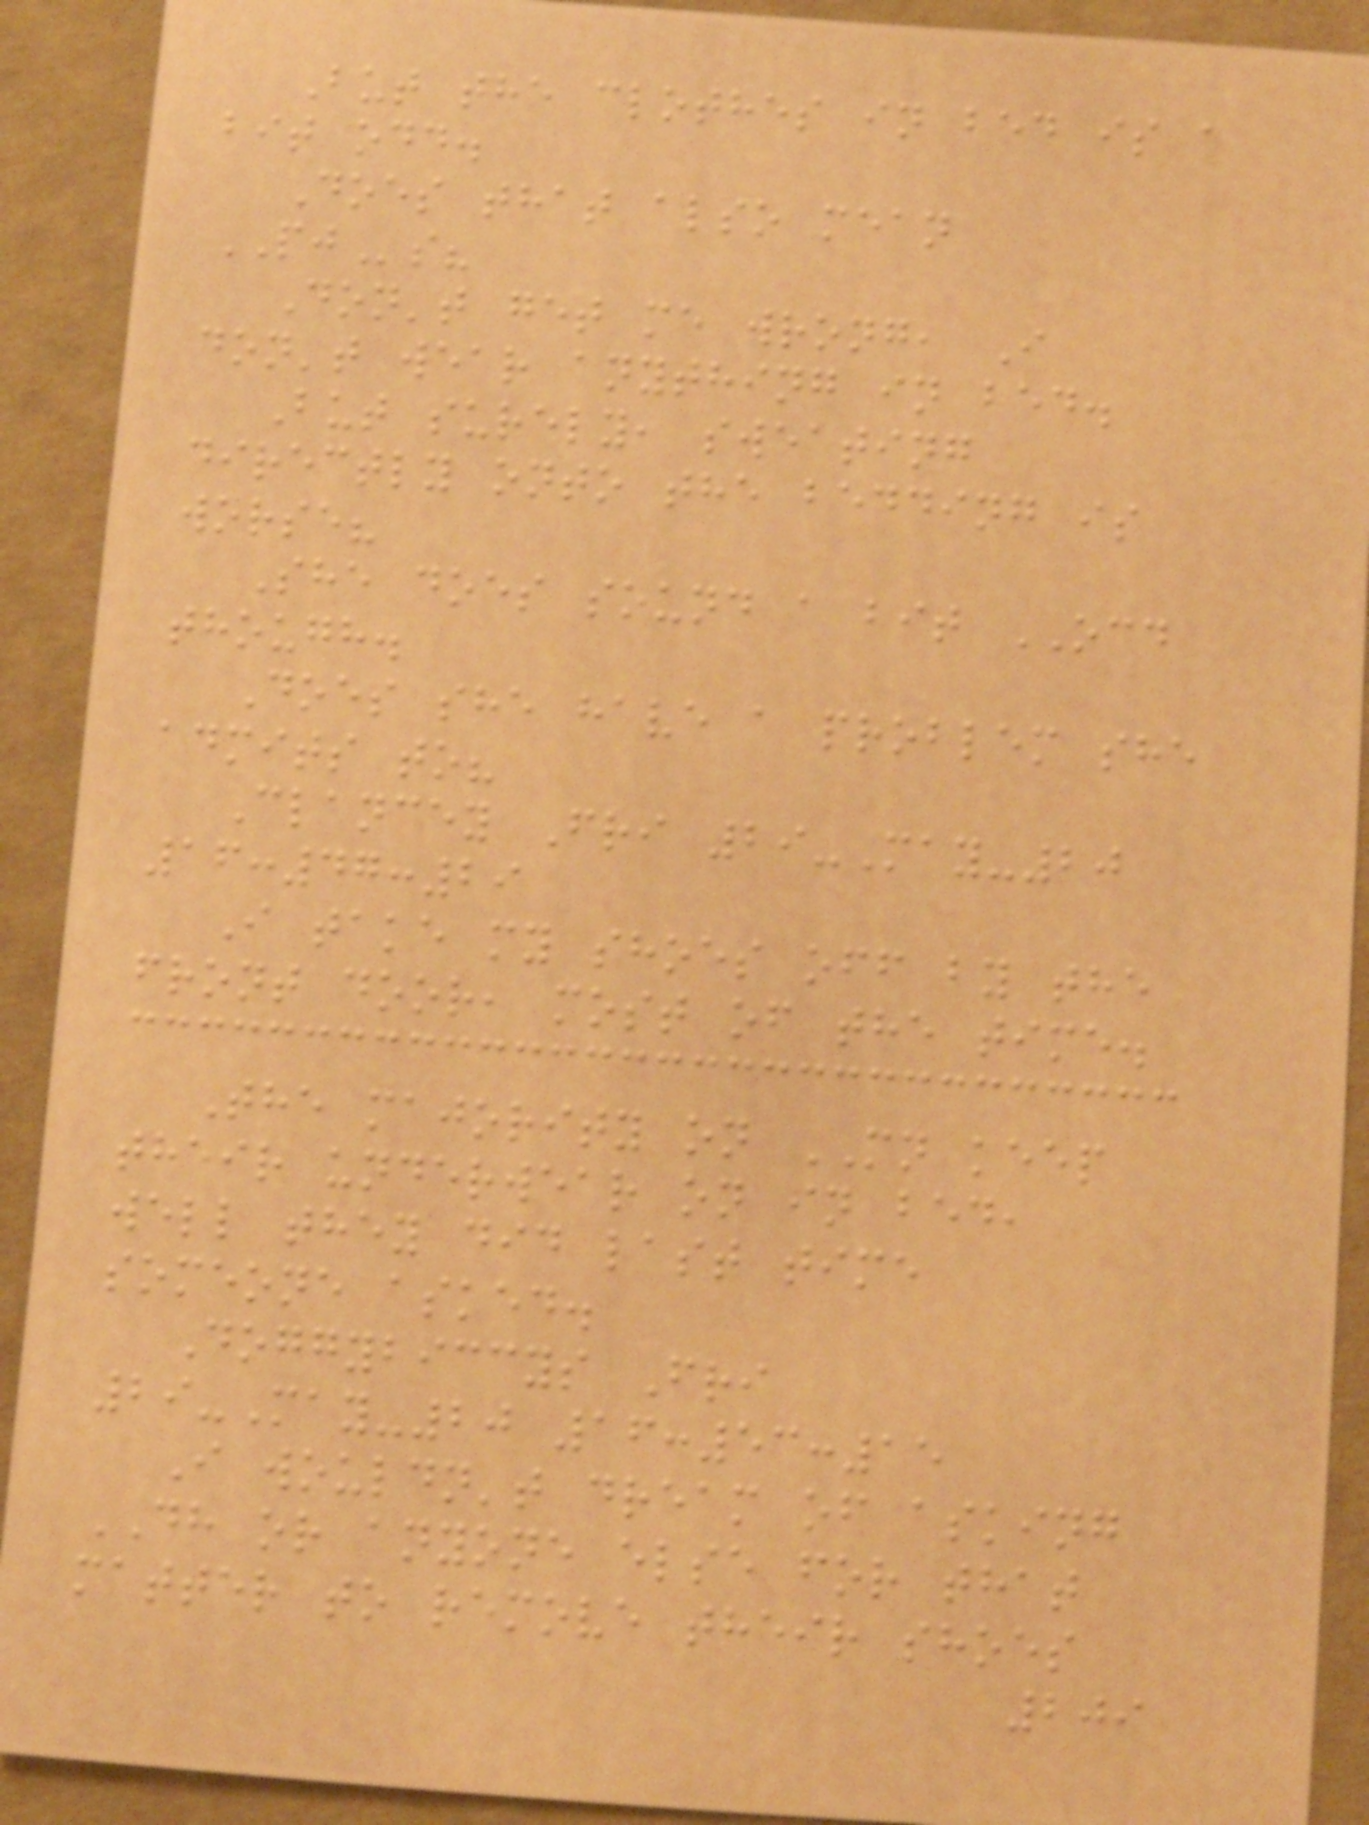But the clothes in bed is a
bit odd.
Does that also mean
PJs?
Don't get me wrong, I
don't wear anything in bed.
But surely, sweating
directly onto the bedding is
worse?
She does sound a bit OCD
though.
Does she have a problem she
admits to?
Clancey Fri 29-May-20
16:47:29
I take my shoes off by the
front door, most of the time.
The majority on MN keep
their underwear on in bed,
well they did last time
someone asked.
Doggybiccys Fri
29-May-20 16:53:15
I wouldn't dream of asking
DH or anyone else for that
matter to remove their shoes
209
